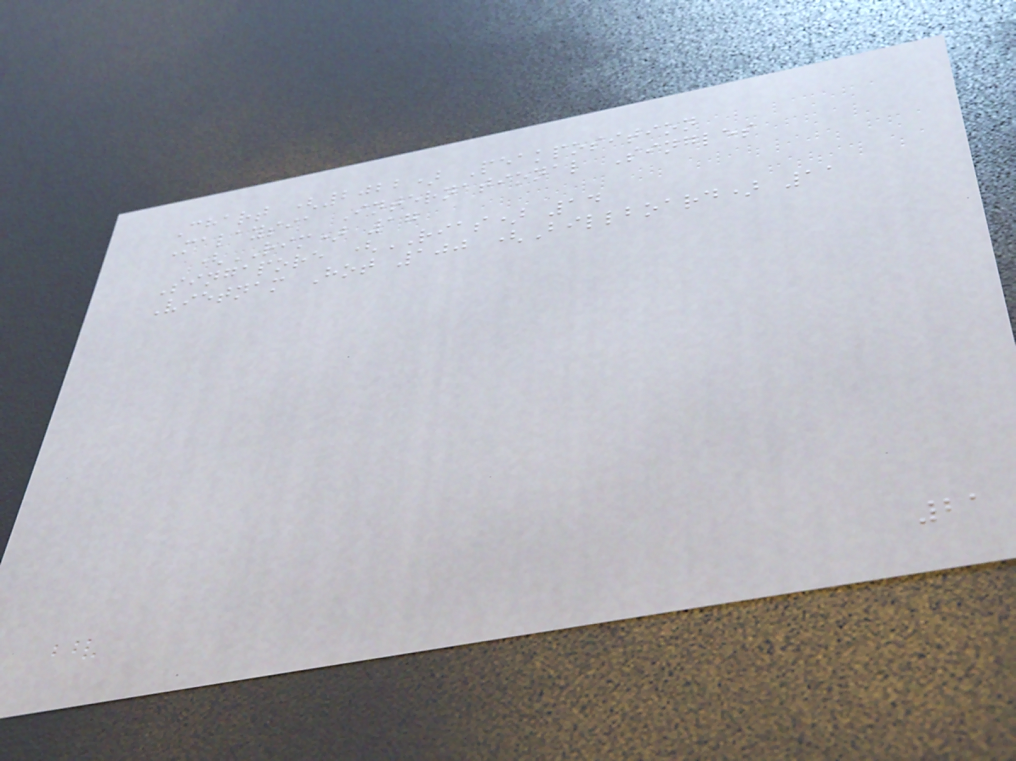Chart (2022) Peakposition
Malaysia International Singles
(RIM) 17
Singapore (RIAS) 14
Vietnam Hot 100 (Billboard) 11
21
